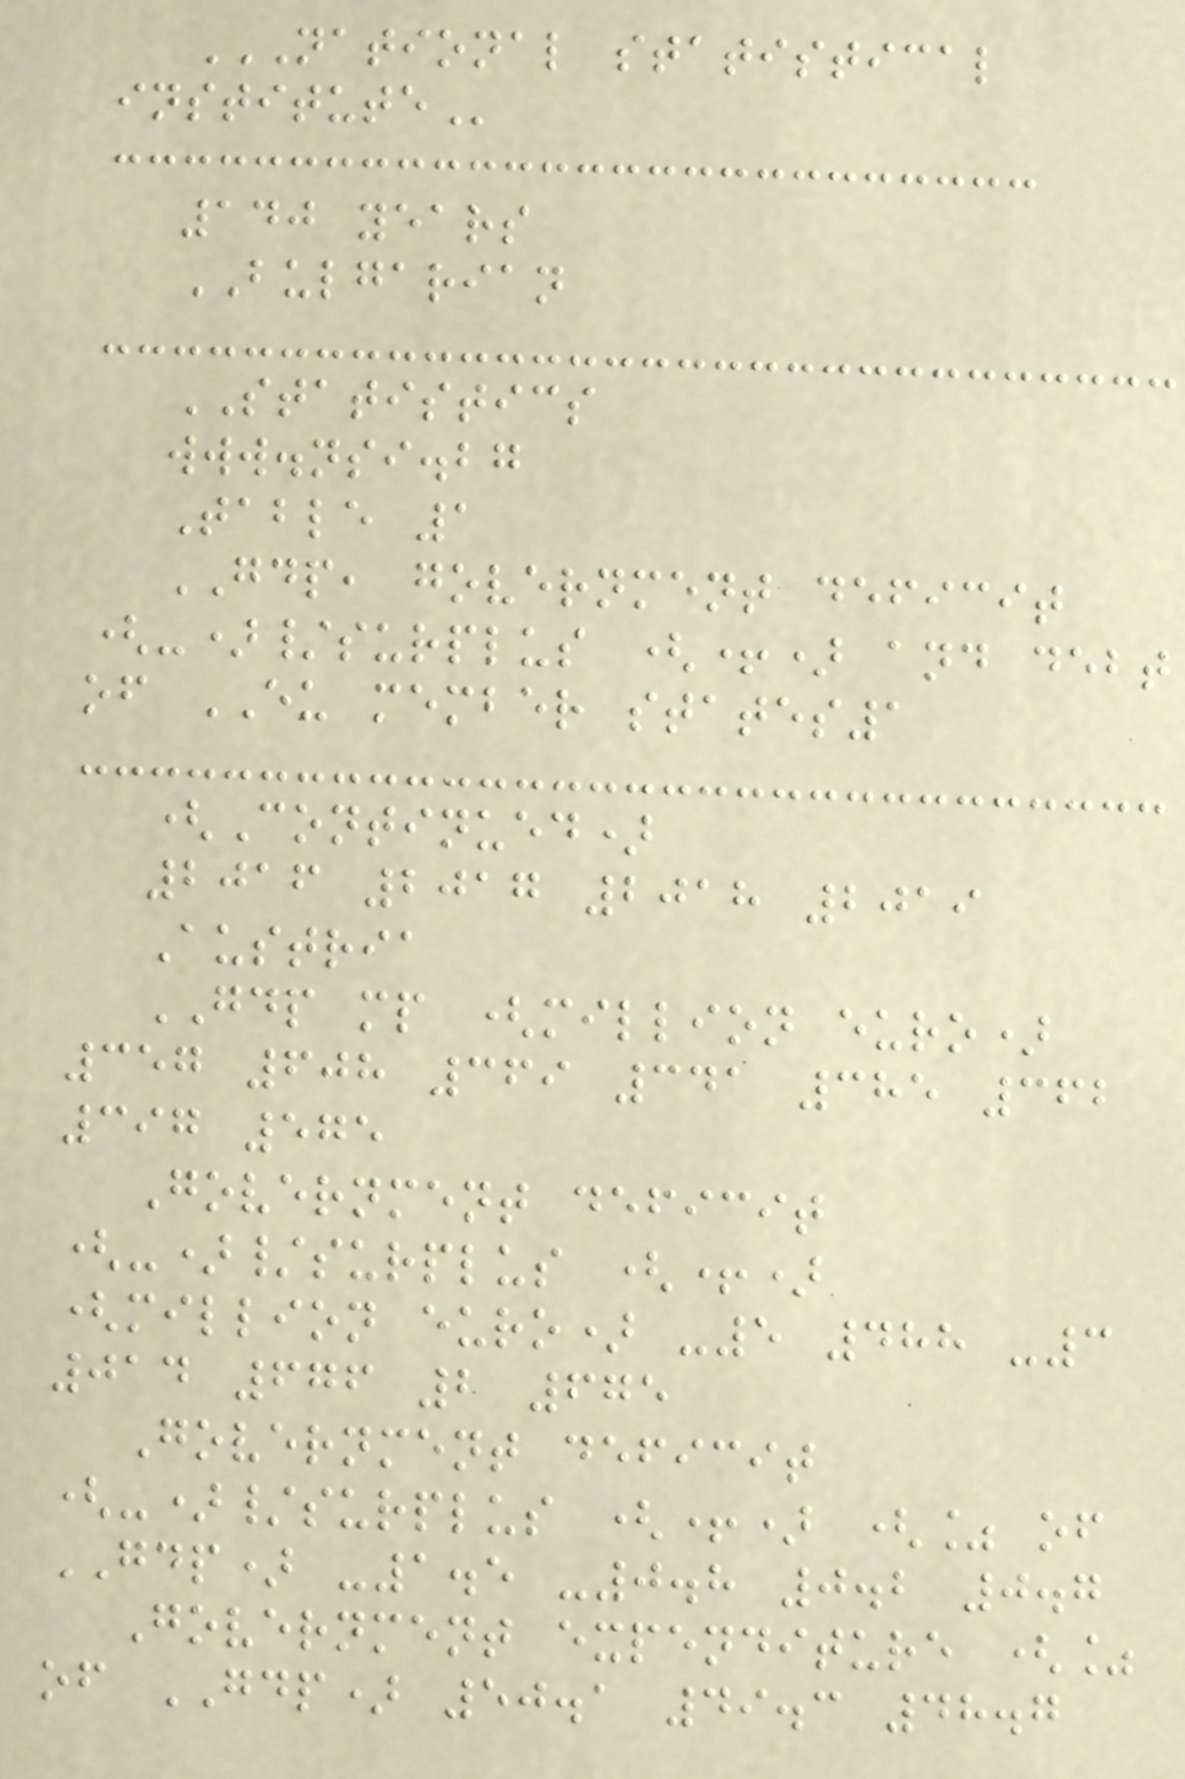NATIONAL STATISTICAL
INSTITUTE
140 years
BULGARIAN
STATISTICS
www.nsi.bg
Table 1
GDP, government deficit
(-)/surplus (+) and debt
of EU member states1
(Continued)
2016 2017 2018 2019
Austria
GDP mp (million euro)
357 608 369 341 385 362
397 575
Government deficit
(-)/surplus (+)
(million euro) -5 488 -3
014 676 2 675
Government deficit
(-)/surplus (+) (% of
GDP) -1.5 -0.8 0.2 0.7
Government expenditure (%
of GDP) 50.1 49.3 48.7
